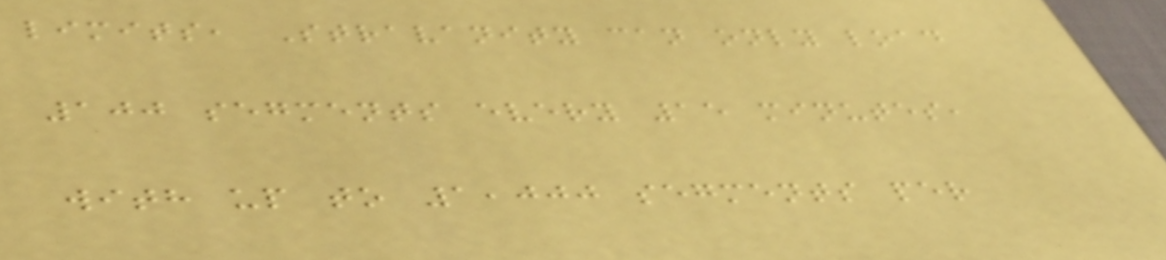limits, Stravanity can only load
100 segments every 15 minutes,
with up to 1,000 segments per
